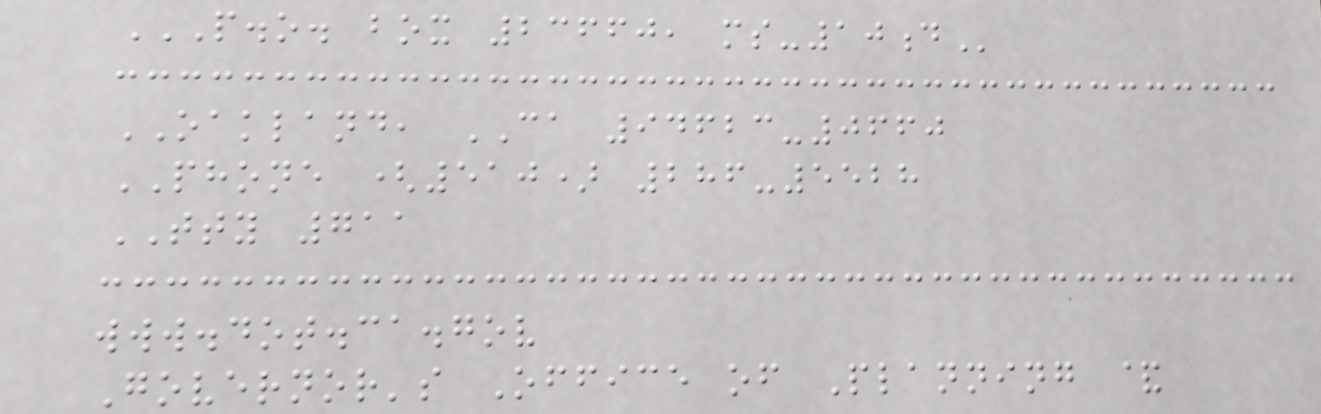P.O. BOX 23660, MS-10D
OAKLAND, CA 94623-0660
PHONE (510) 286-5528
TTY 711
www.dot.ca.gov
Governor's Office of Planning &
